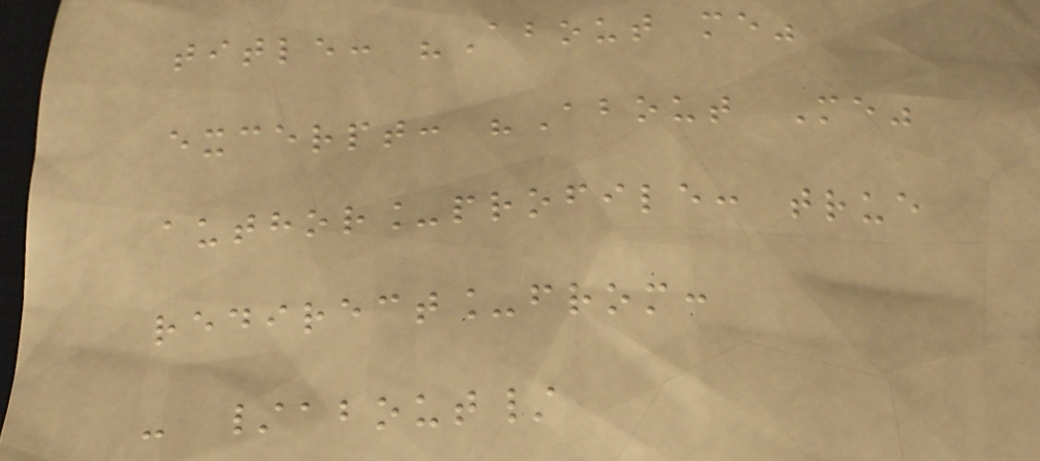title: "About me"
excerpt: "About Me"
author_profile: true
redirect_from:
- /about/
